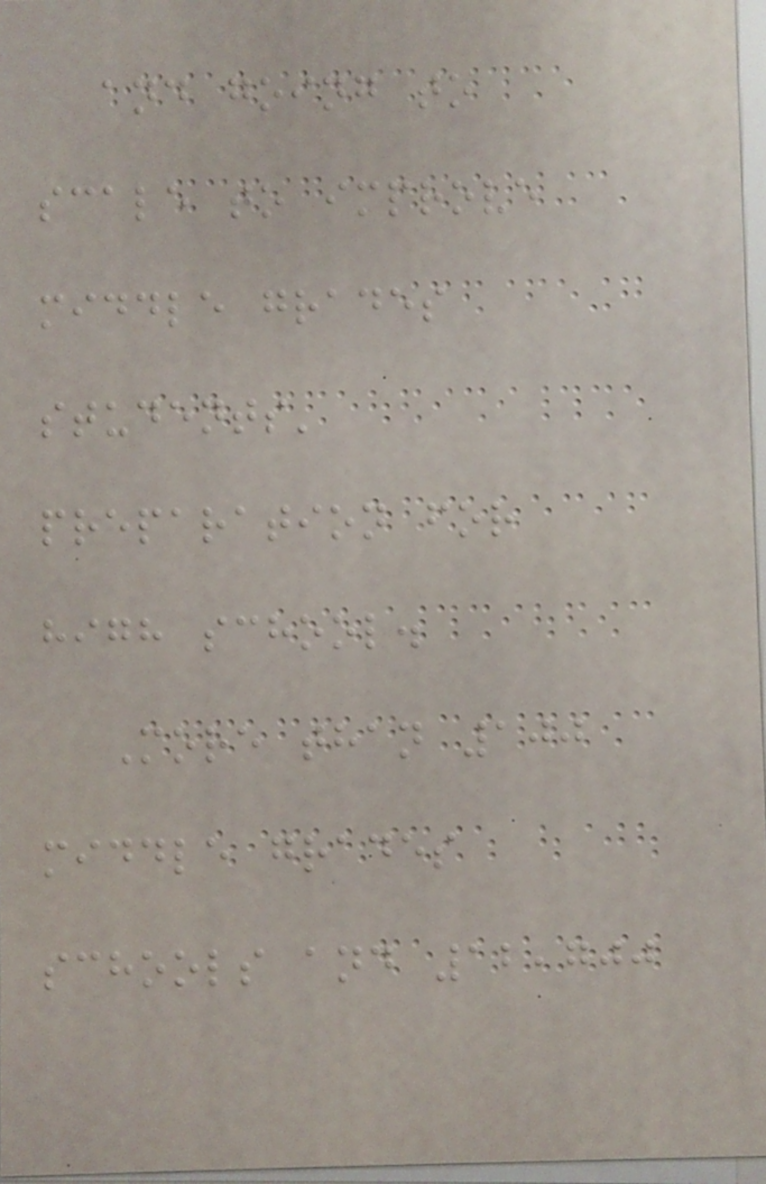and going to
scale to improve
middle grades
students'
preparation for
high school.
More than 100
middle grades
schools and 12,700
